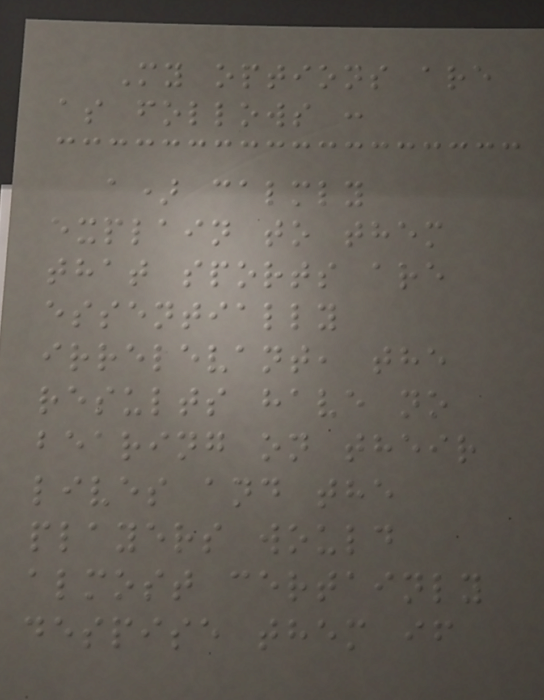My options are
as follows :
a) calmly
explain to them
that sports are
essentially
irrelevant, the
results have no
bearing on their
lives and the
players would
almost certainly
despise them if
